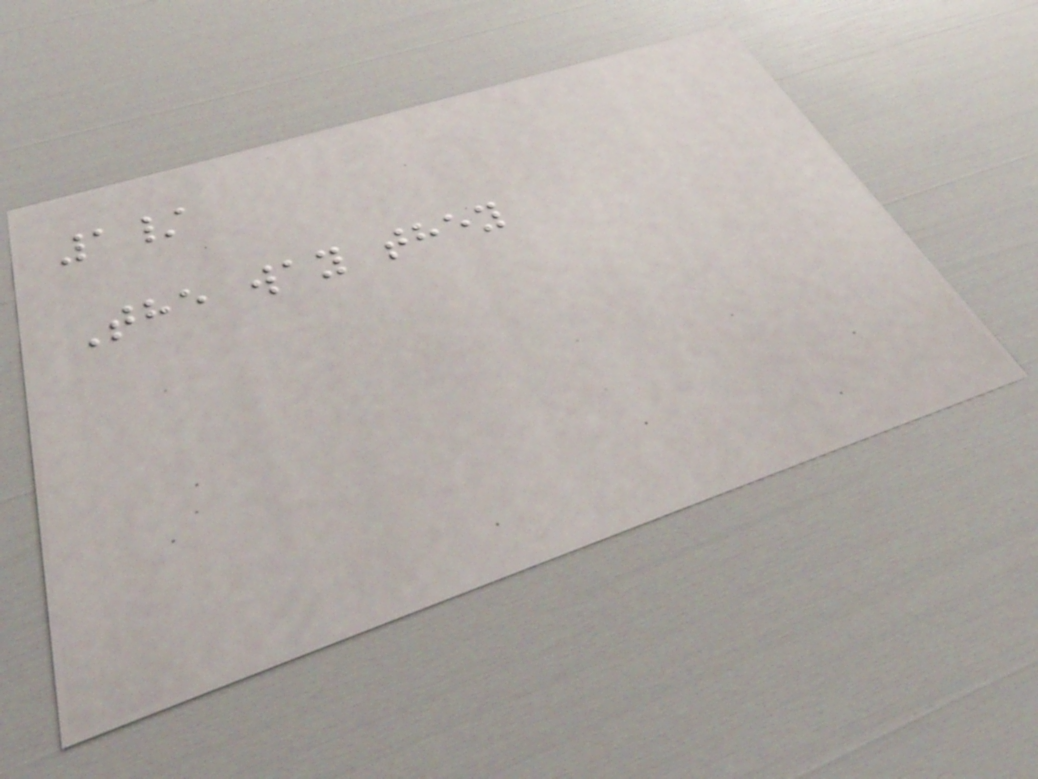1/
The way they
